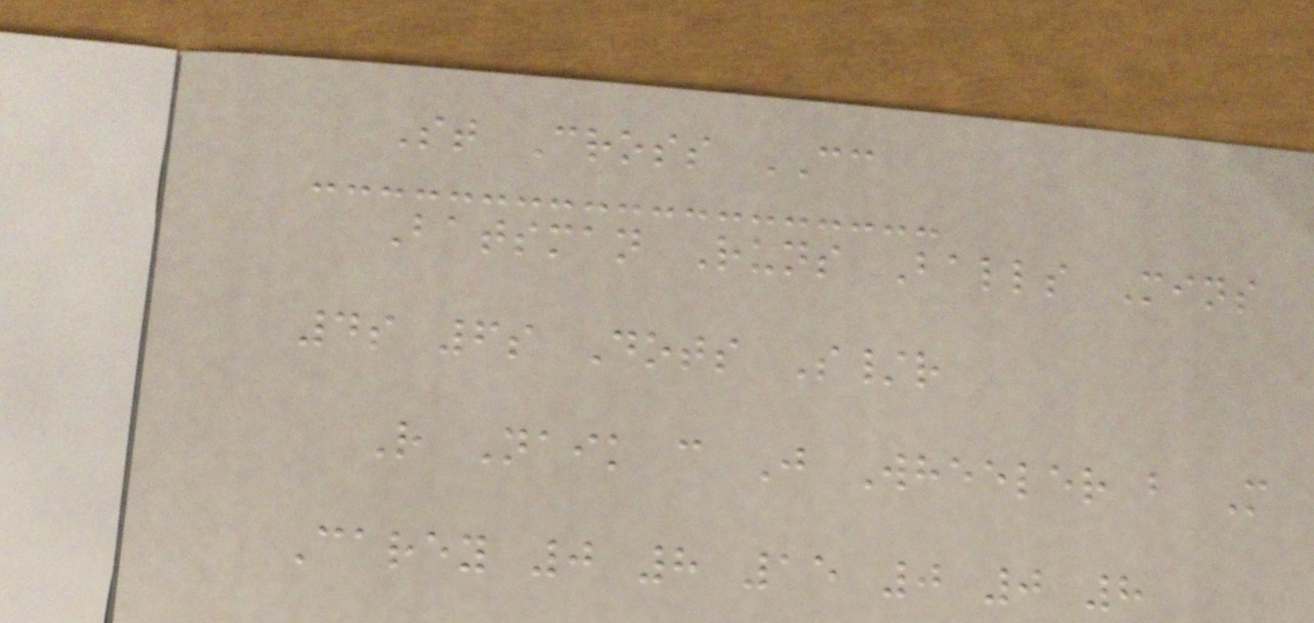St Cross CC
Batsman Runs Balls Mins
4s 6s Dots S/r
R Naik c J Wheeler b M
Carey 0 8 15 0 0 8
